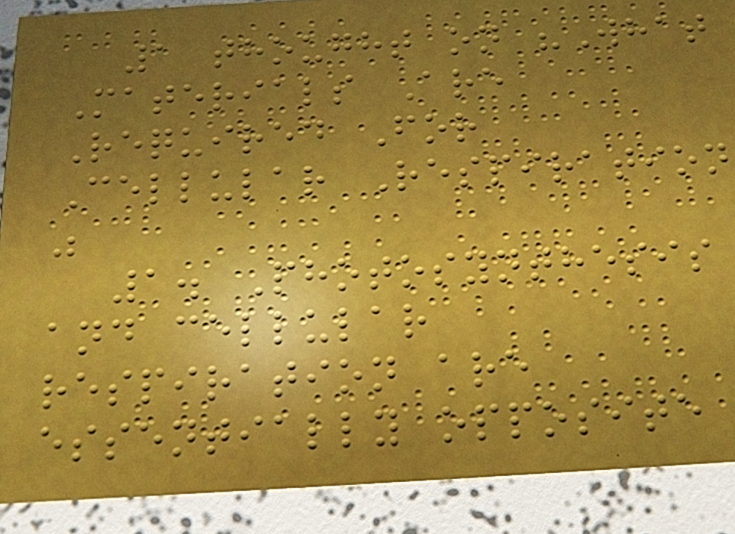1 thought on "What
Materials Are
Required For
Cellular Respiration
"
1. Photosynthesis
and cellular
respiration are
essentially opposite
